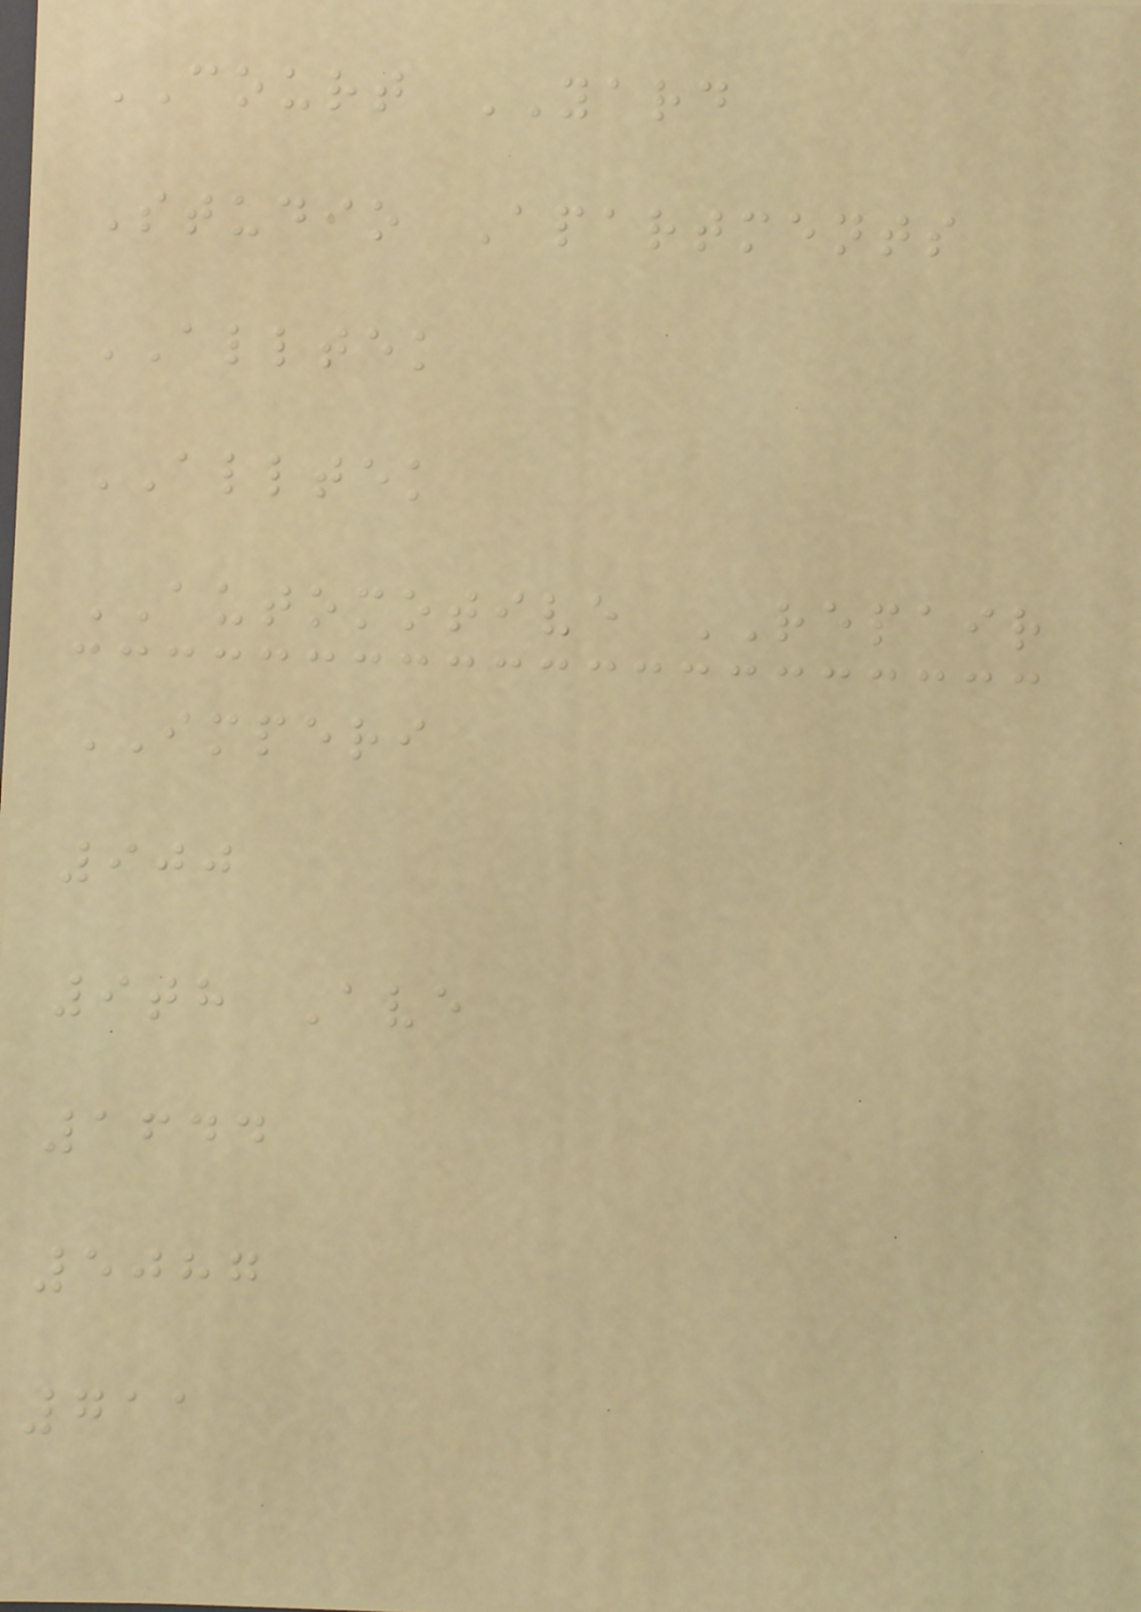COURT YARD
Studio Apartments
ALLTEK
ALLTEK
AUTOMOTIVE REPAIR
IMPERI
900
9th Ave
1644
5087
711
